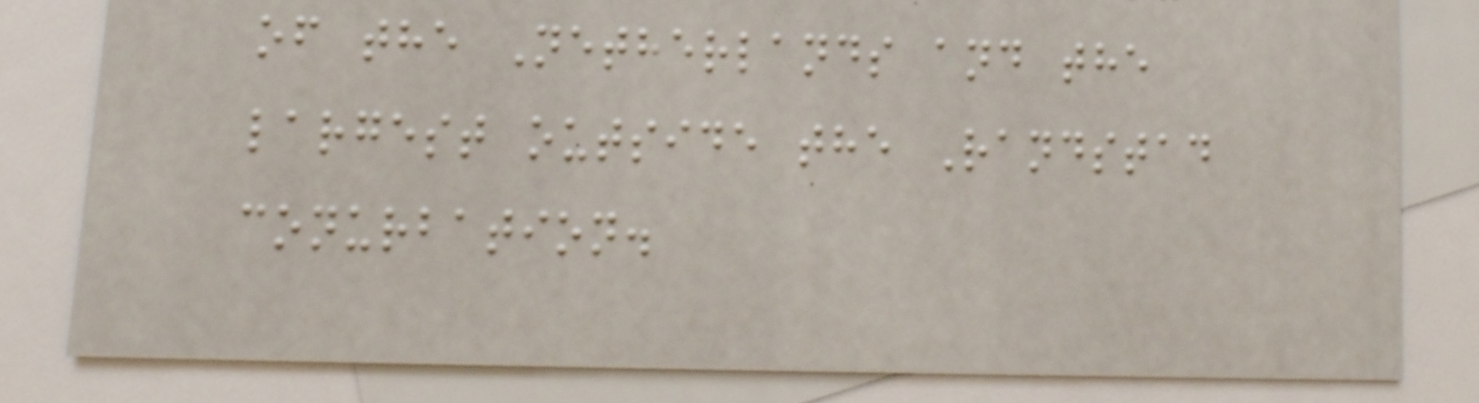of the Netherlands and the
largest outside the Randstad
conurbation.
